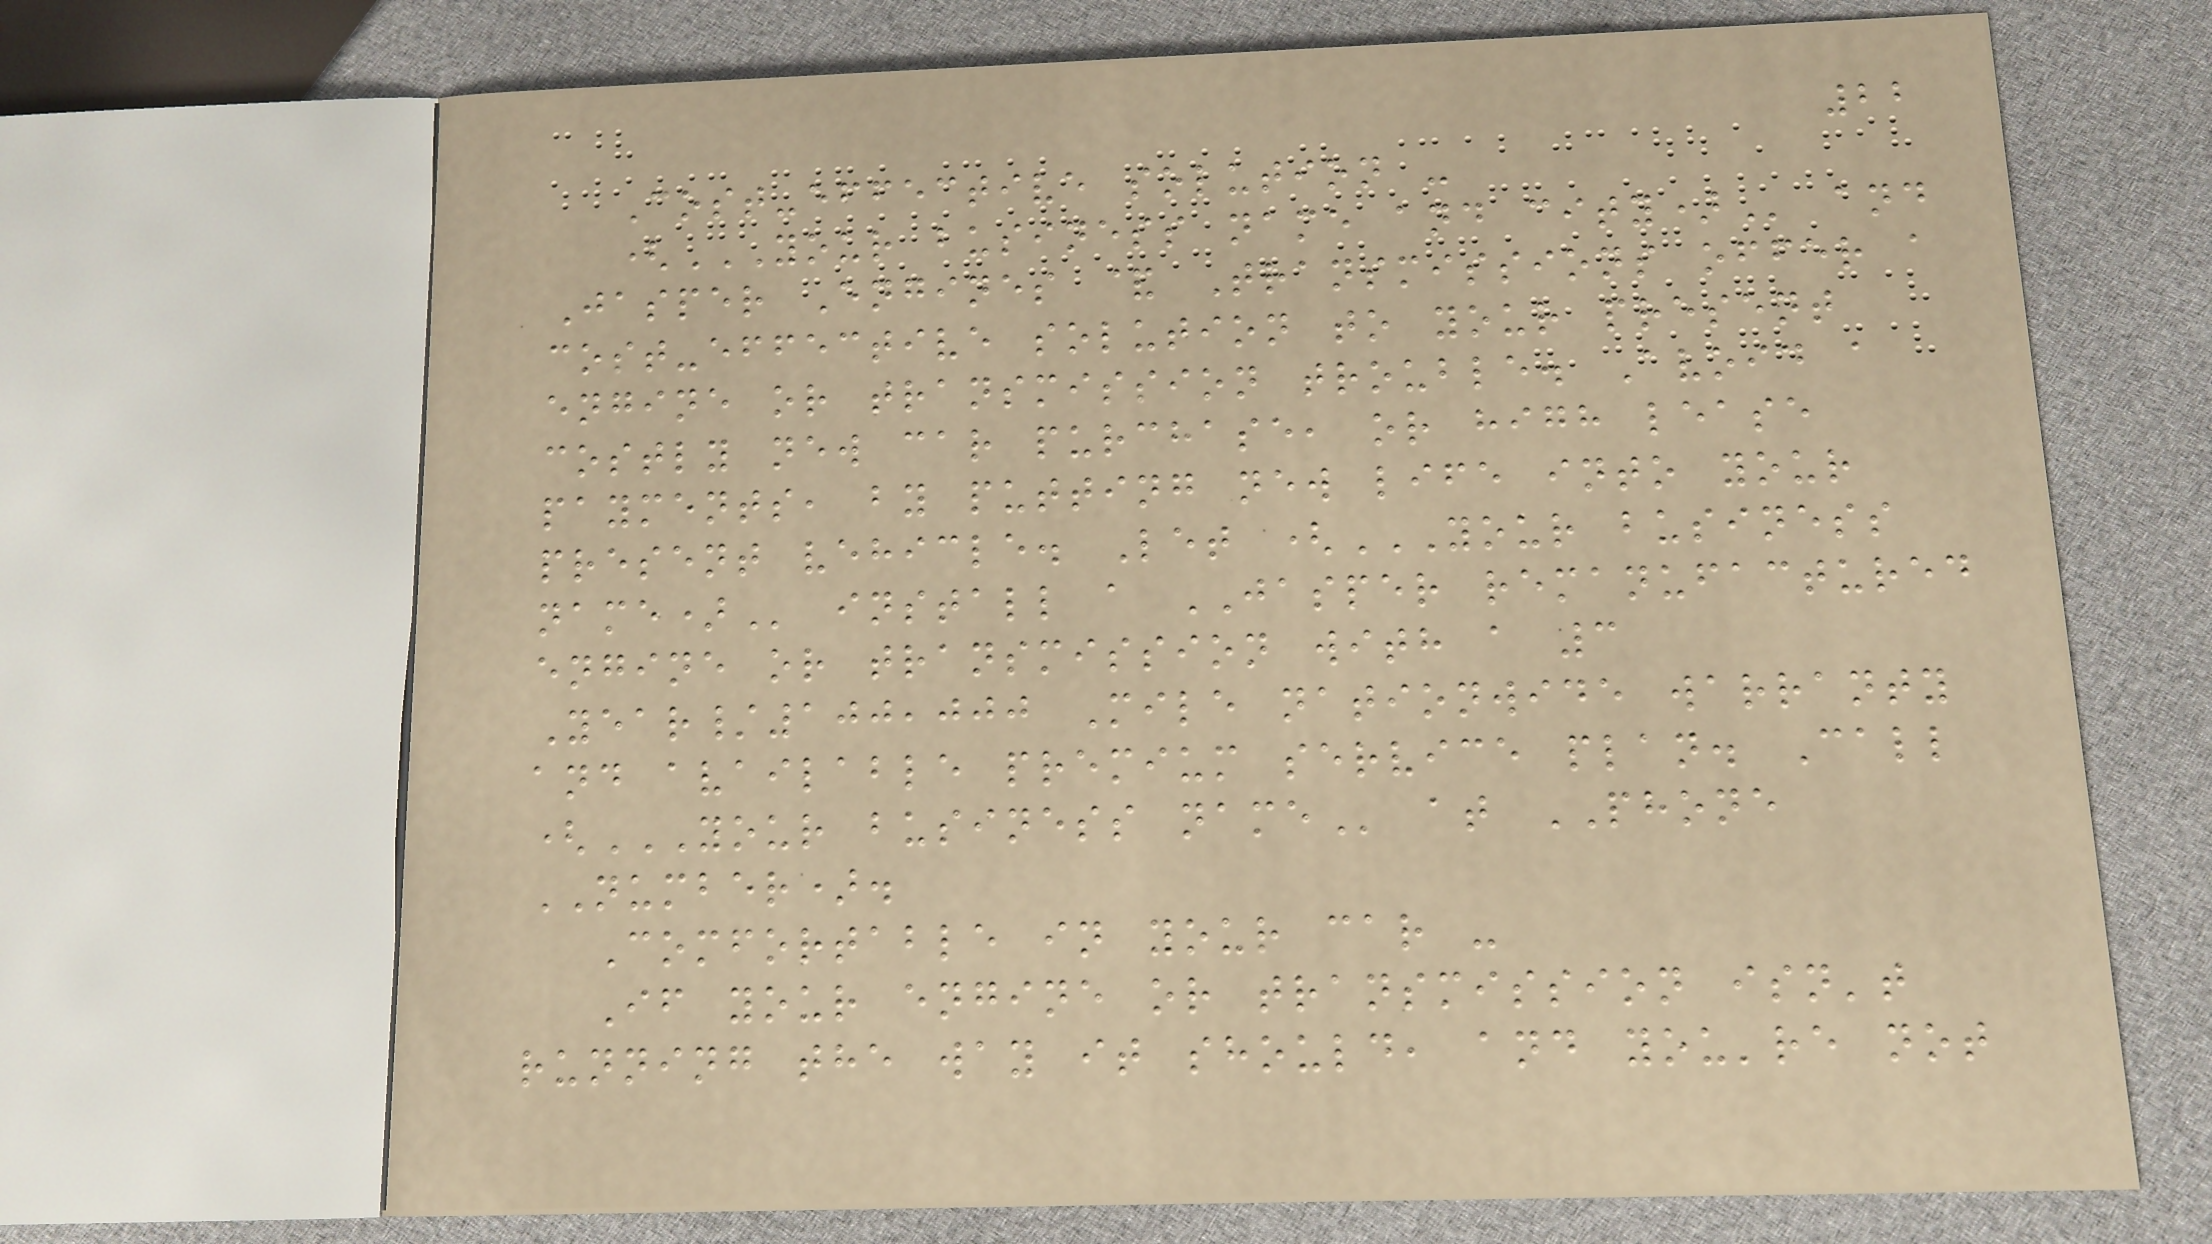22
Cost-effective solution -
(YOUR BUSINESS NAME AND CITY) and
Jasper Engines & Transmissions offer a
cost-effective solution to your present
engine or transmission trouble. Avoid a
costly new car purchase, or high lease
payments, by putting new life into your
present vehicle. Let (YOUR BUSINESS
NAME) install a JASPER remanufactured
engine or transmission with a 3
Year/100,000 Mile nationwide warranty
and available premium service plan. Call
(YOUR BUSINESS NAME at PHONE
NUMBER).
Comfortable in your car -
If your engine or transmission isn't
running the way it should, and you're not
